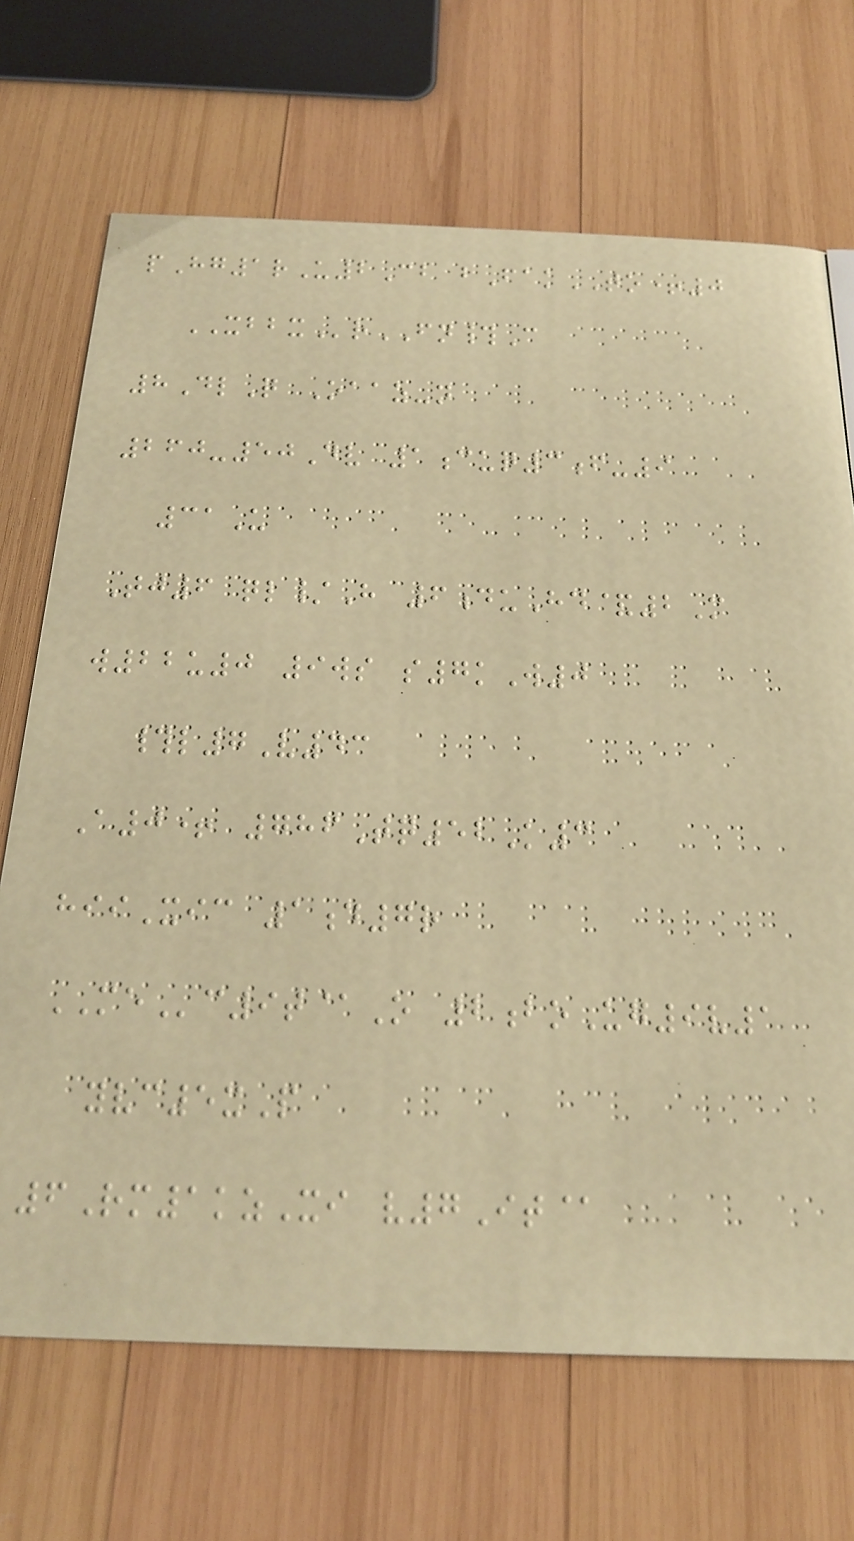pHg1rU2Cb bFakTO+0
XBBXrFN#C
8DlQ Oaaz-n
260-50Dv 1cuq3f-9
31U
Tj6 ql/H 6duHd&2M
w22u0 9ws s7kW0
#l7V43
A0+ 786Tq52K3
hiiXic 1d7r
MEc9t@O 2boUg9v1
yvc5xP
6Rm1kzXi v7It@
